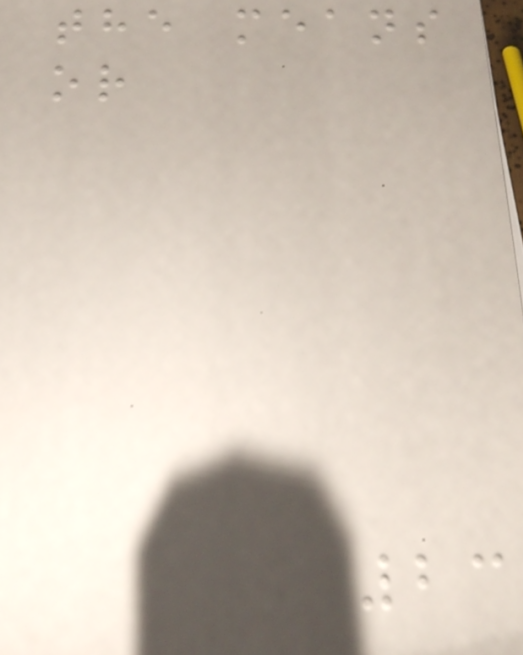the means
or
23
